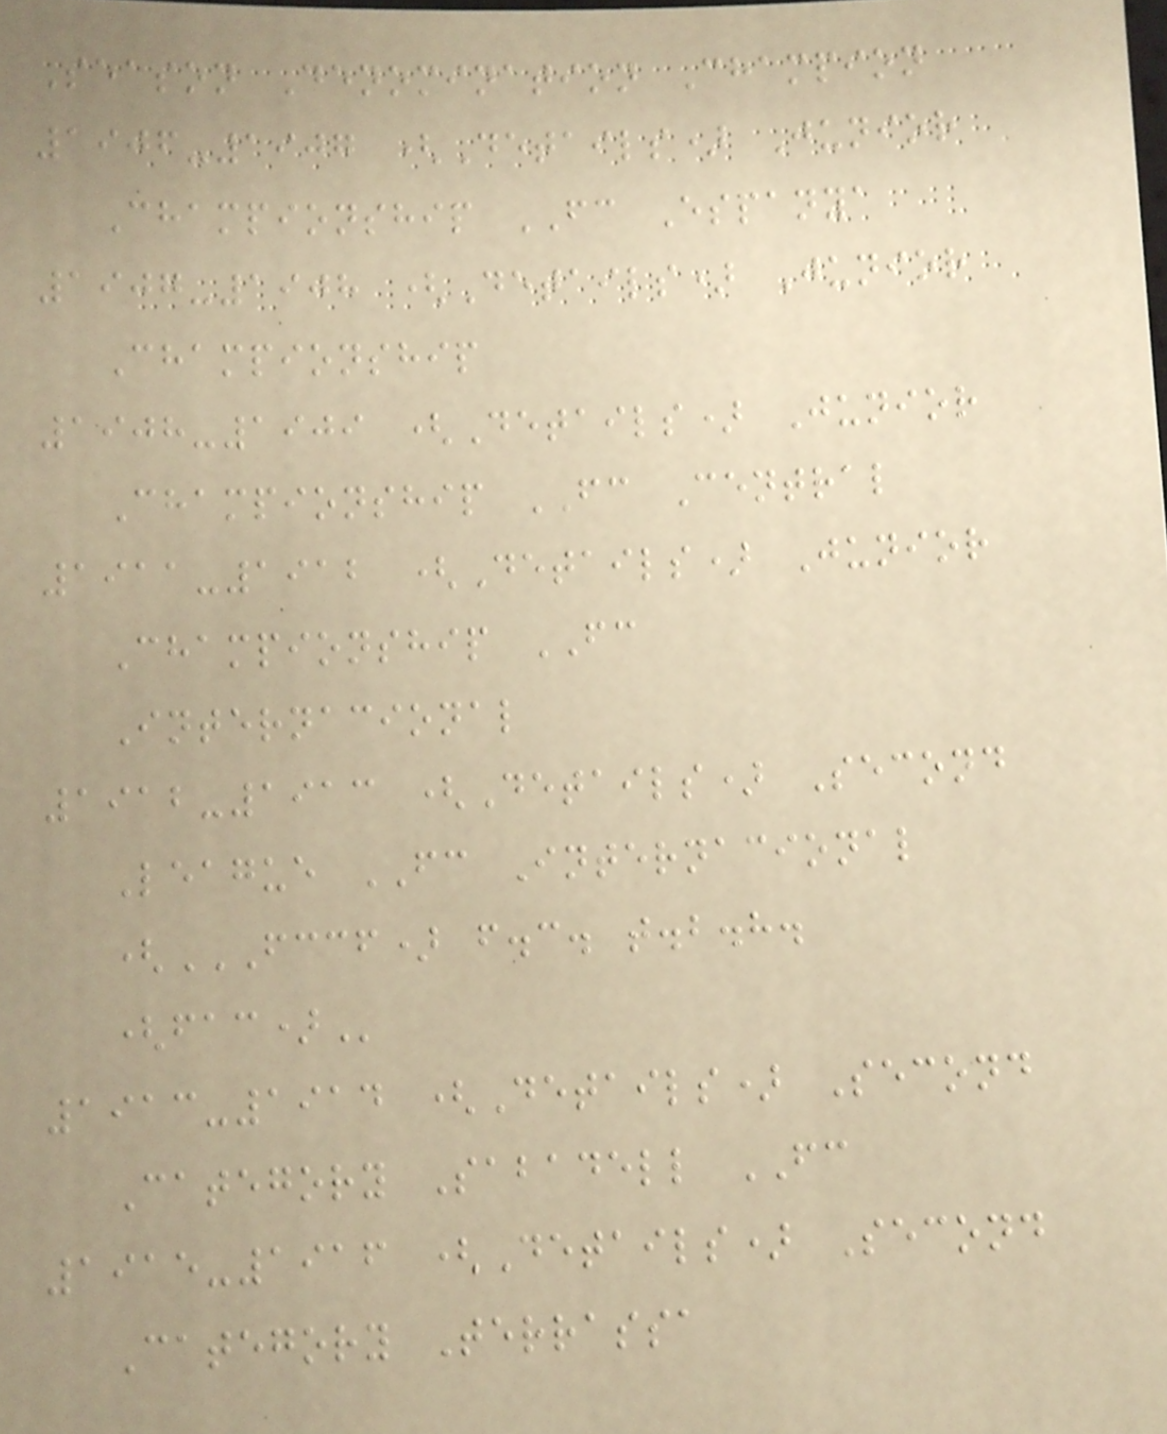Season Denomination Champion
1906-1907 (Details) Junior
Championship FC Espanya
1907-1908 (Details) Junior
Championship
1908-1909 (Details) Junior
Championship FC Central
1911-1912 (Details) Junior
Championship FC
Internacional
1912-1913 (Details) Second
League FC Internacional
(FCCF) F.C. T.B.H.
(FAC)
1913-1914 (Details) Second
Category Sabadell FC
1915-1916 (Details) Second
Category Terrassa
